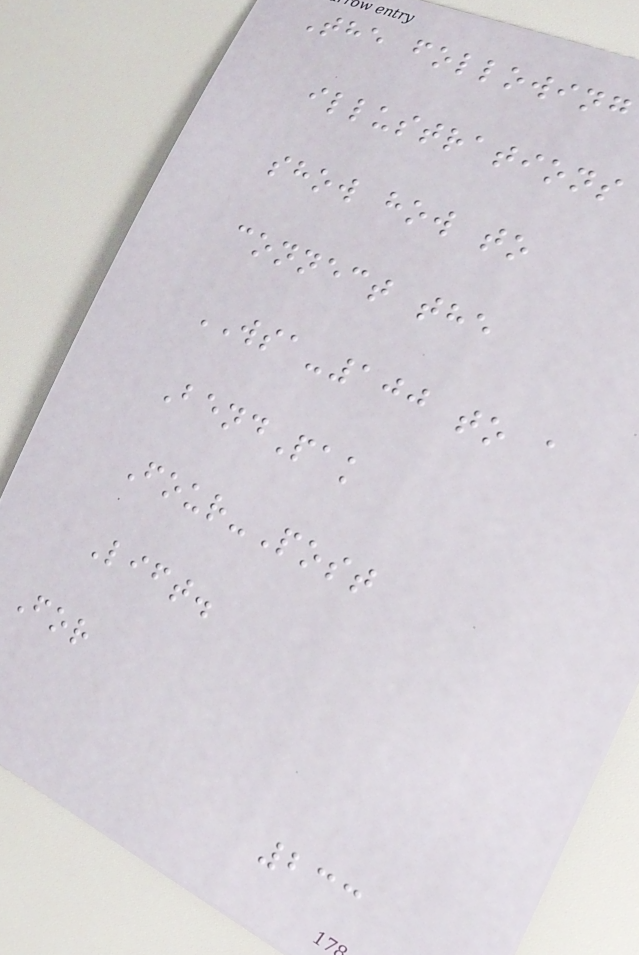The following
illustrations
show how to
connect the
WSA-100 to a
BendPak
Four-Post
Lift.
For
233
